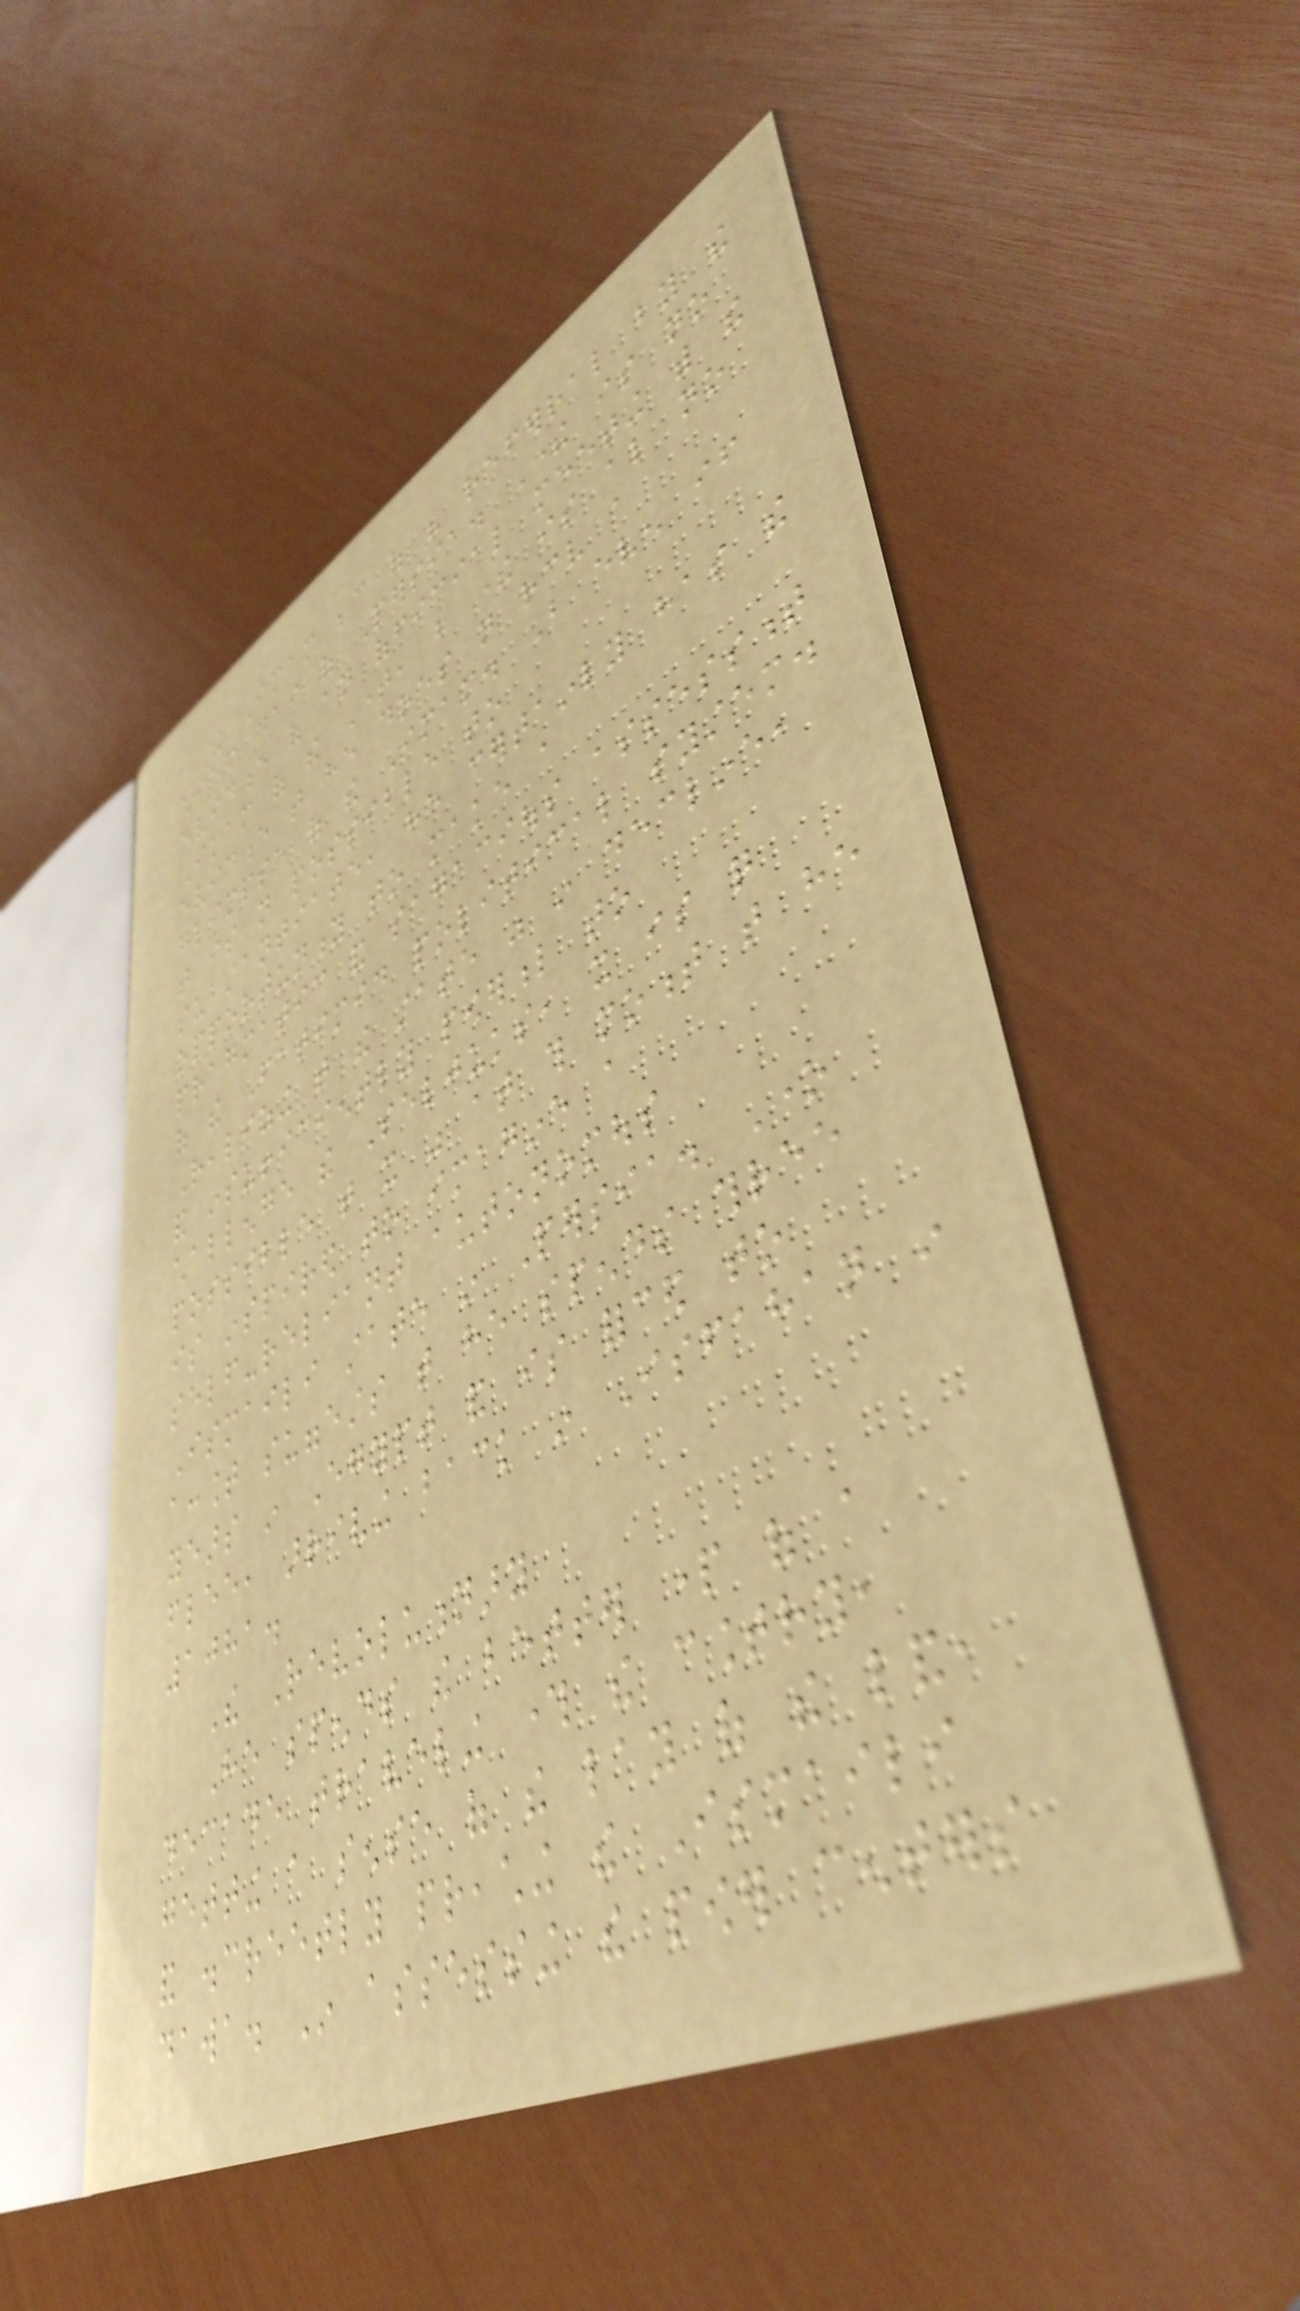the Imam because of his referral by the
chief dai of Persia. There is no
evidence of an official meeting with the
Imam of the Time, but there is also no
evidence that he does not receive a
glimpse of the Imam. But even if
that is not possible to
substantiate, he certainly has the
opportunity to make a
pragmatic and sagacious assessment
of the Fatimid political system.
Realizing that the state was in decline,
and insufficiently powerful to
challenge the Seljuks, it is quite
possible that it was at this moment that he
is inspired to imagine a
self-reliant autonomous
Ismaili state in Persia. One
account suggests that he spends three
years in Egypt and is forced to
flee, arriving back in Isfahan in
1081.
The Revolutionary
He spends the better part of a
decade traveling through the country,
getting a sense of the lay of the land,
and discreetly preaching the Ismaili
dawa. In assessing the power centers
